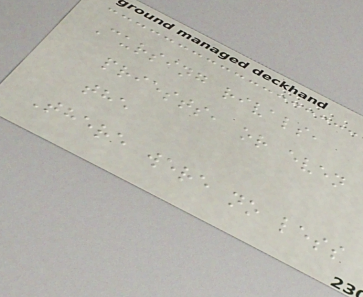Cursing rivals,
priests, or even
the
There were no less
